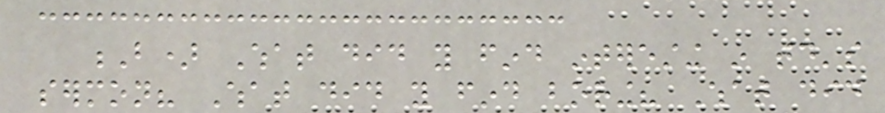B) What did you find interesting in today's
sermon? What did you find boring? What did
